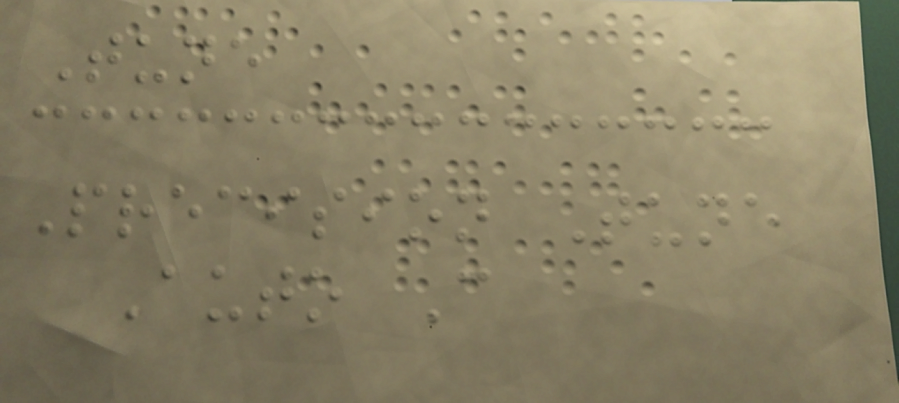Tune
Precision Tune
Auto C
